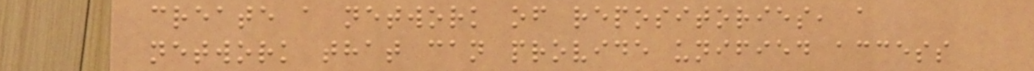create a network of repositories, a
network that can provide unified access
